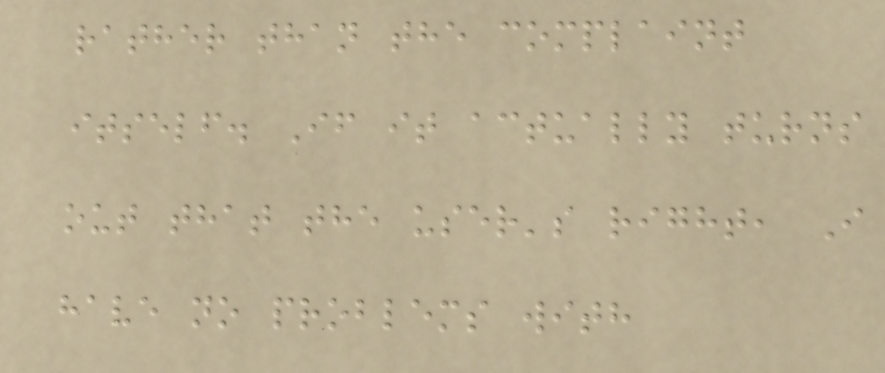rather than the complaint
itself. If it actually turns
out that the user's right, I
have no problems with
